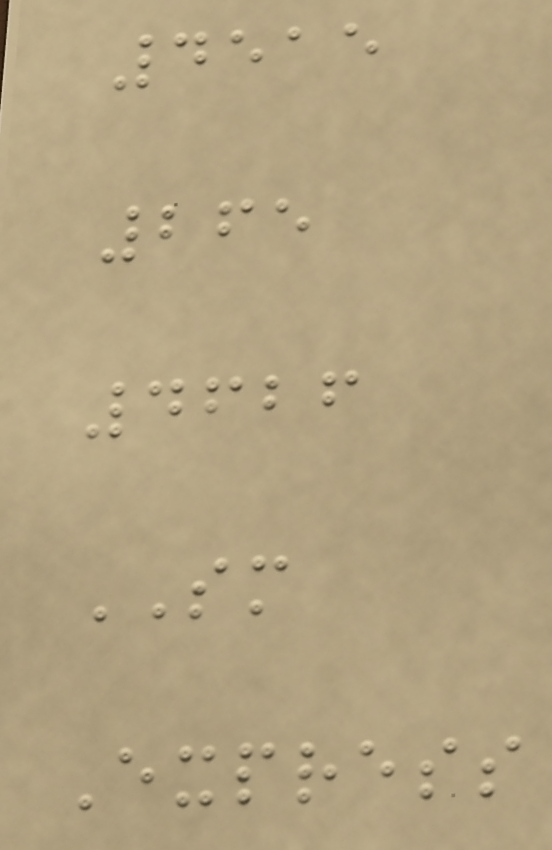4515
265
4626
SM
Express
